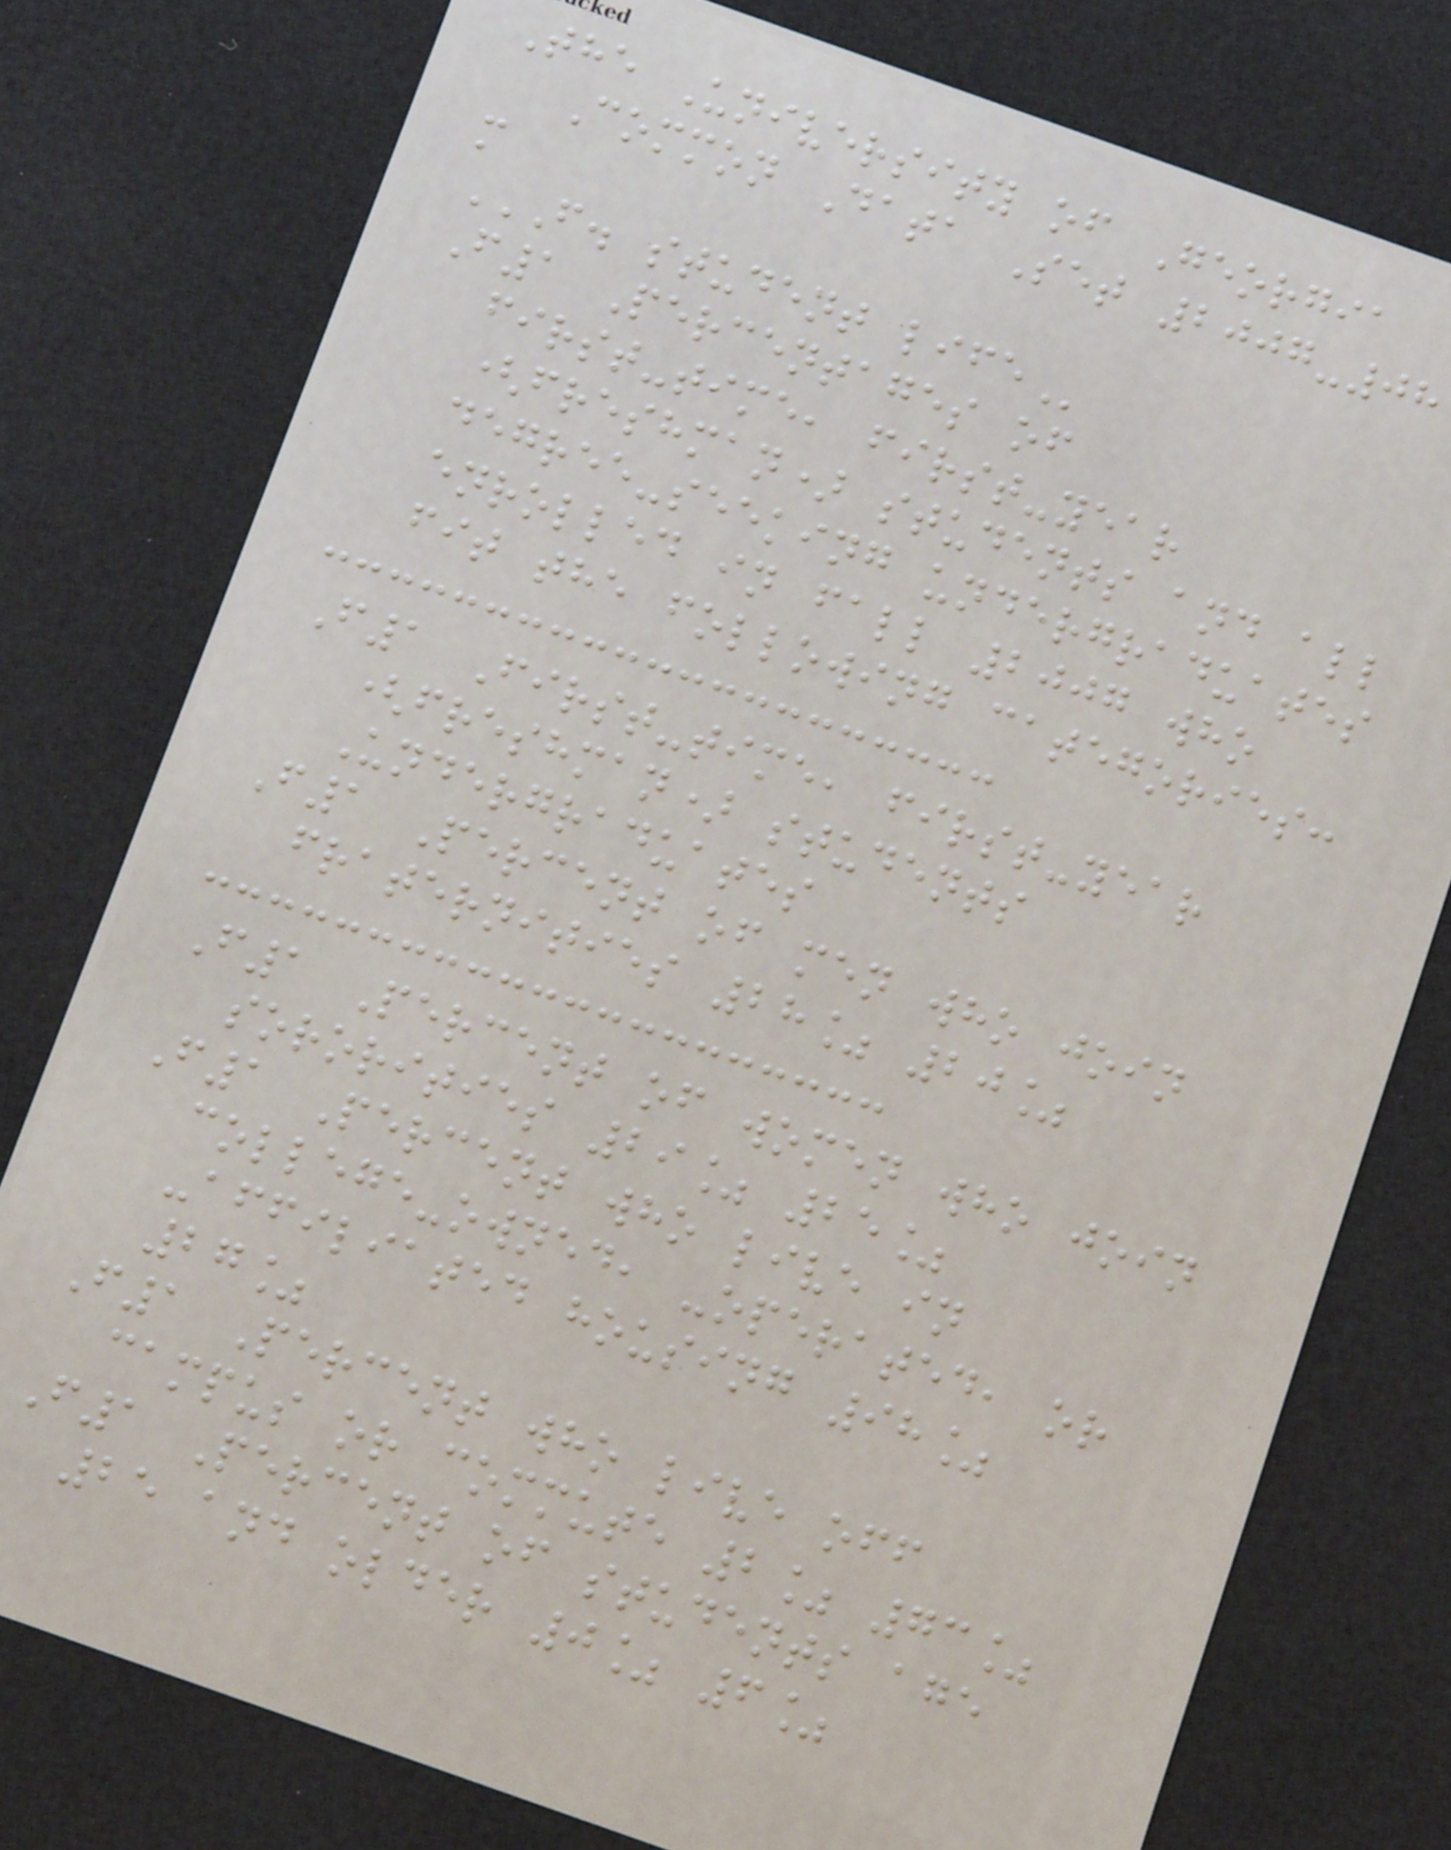The University of Georgia
Common Data Set 2007-08
m
F. STUDENT LIFE
F1 Percentages of
first-time, first-year
(freshman) students and all
degree-seeking undergraduates
enrolled in fall 2007 who
fit the following categories:
F1 First-time, first-year
(freshman) students
Undergraduates
F1 Percent of men who join
fraternities 28% 20%
F1 Percent of women who join
sororities 29% 25%
F1 Percent who live in
college-owned, -operated, or
-affiliated housing 98%
27%
F1 Percent who live off
campus or commute 2% 73%
F1 Percent of students age
25 and older 0% 6%
